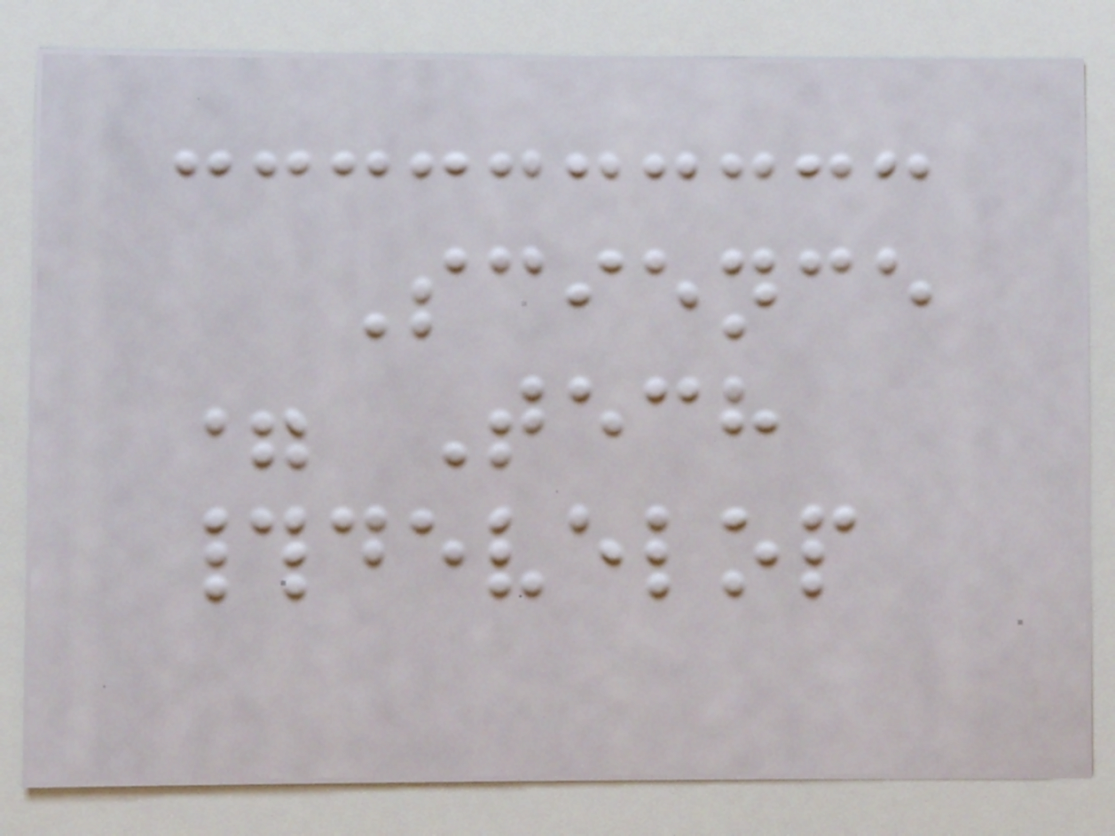Science
= Tech
#develop
